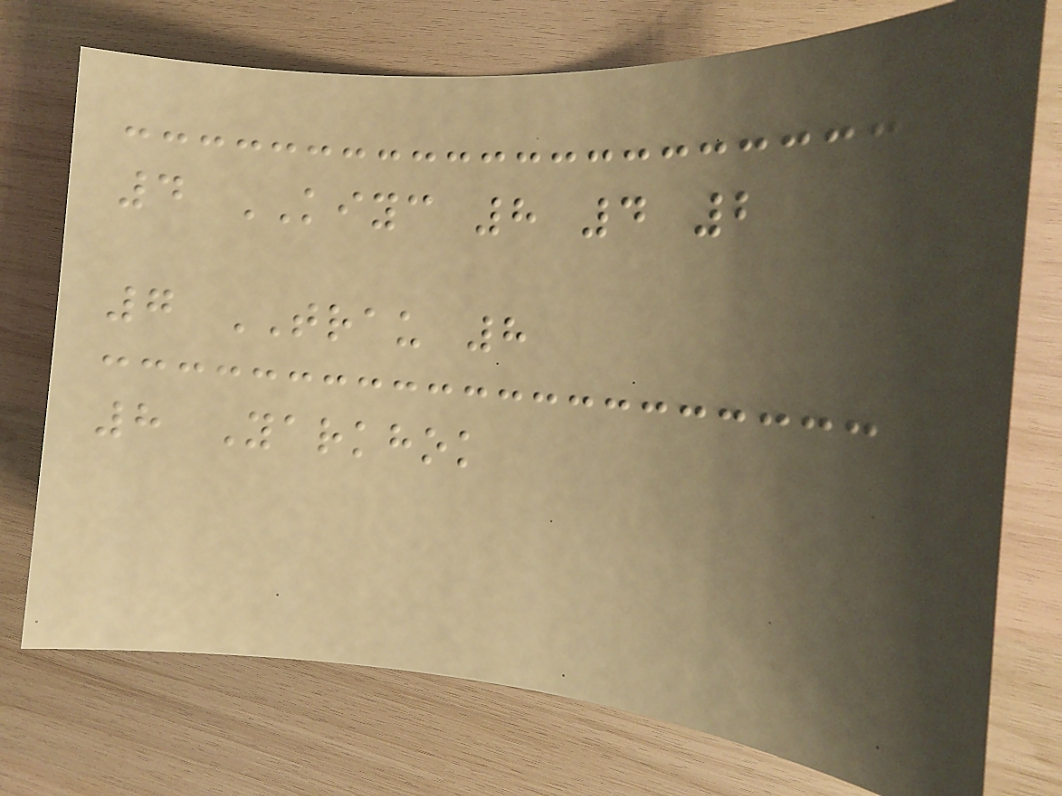4 KIYC 8 4 2
7 TRAU 8
8 Yarkhok
